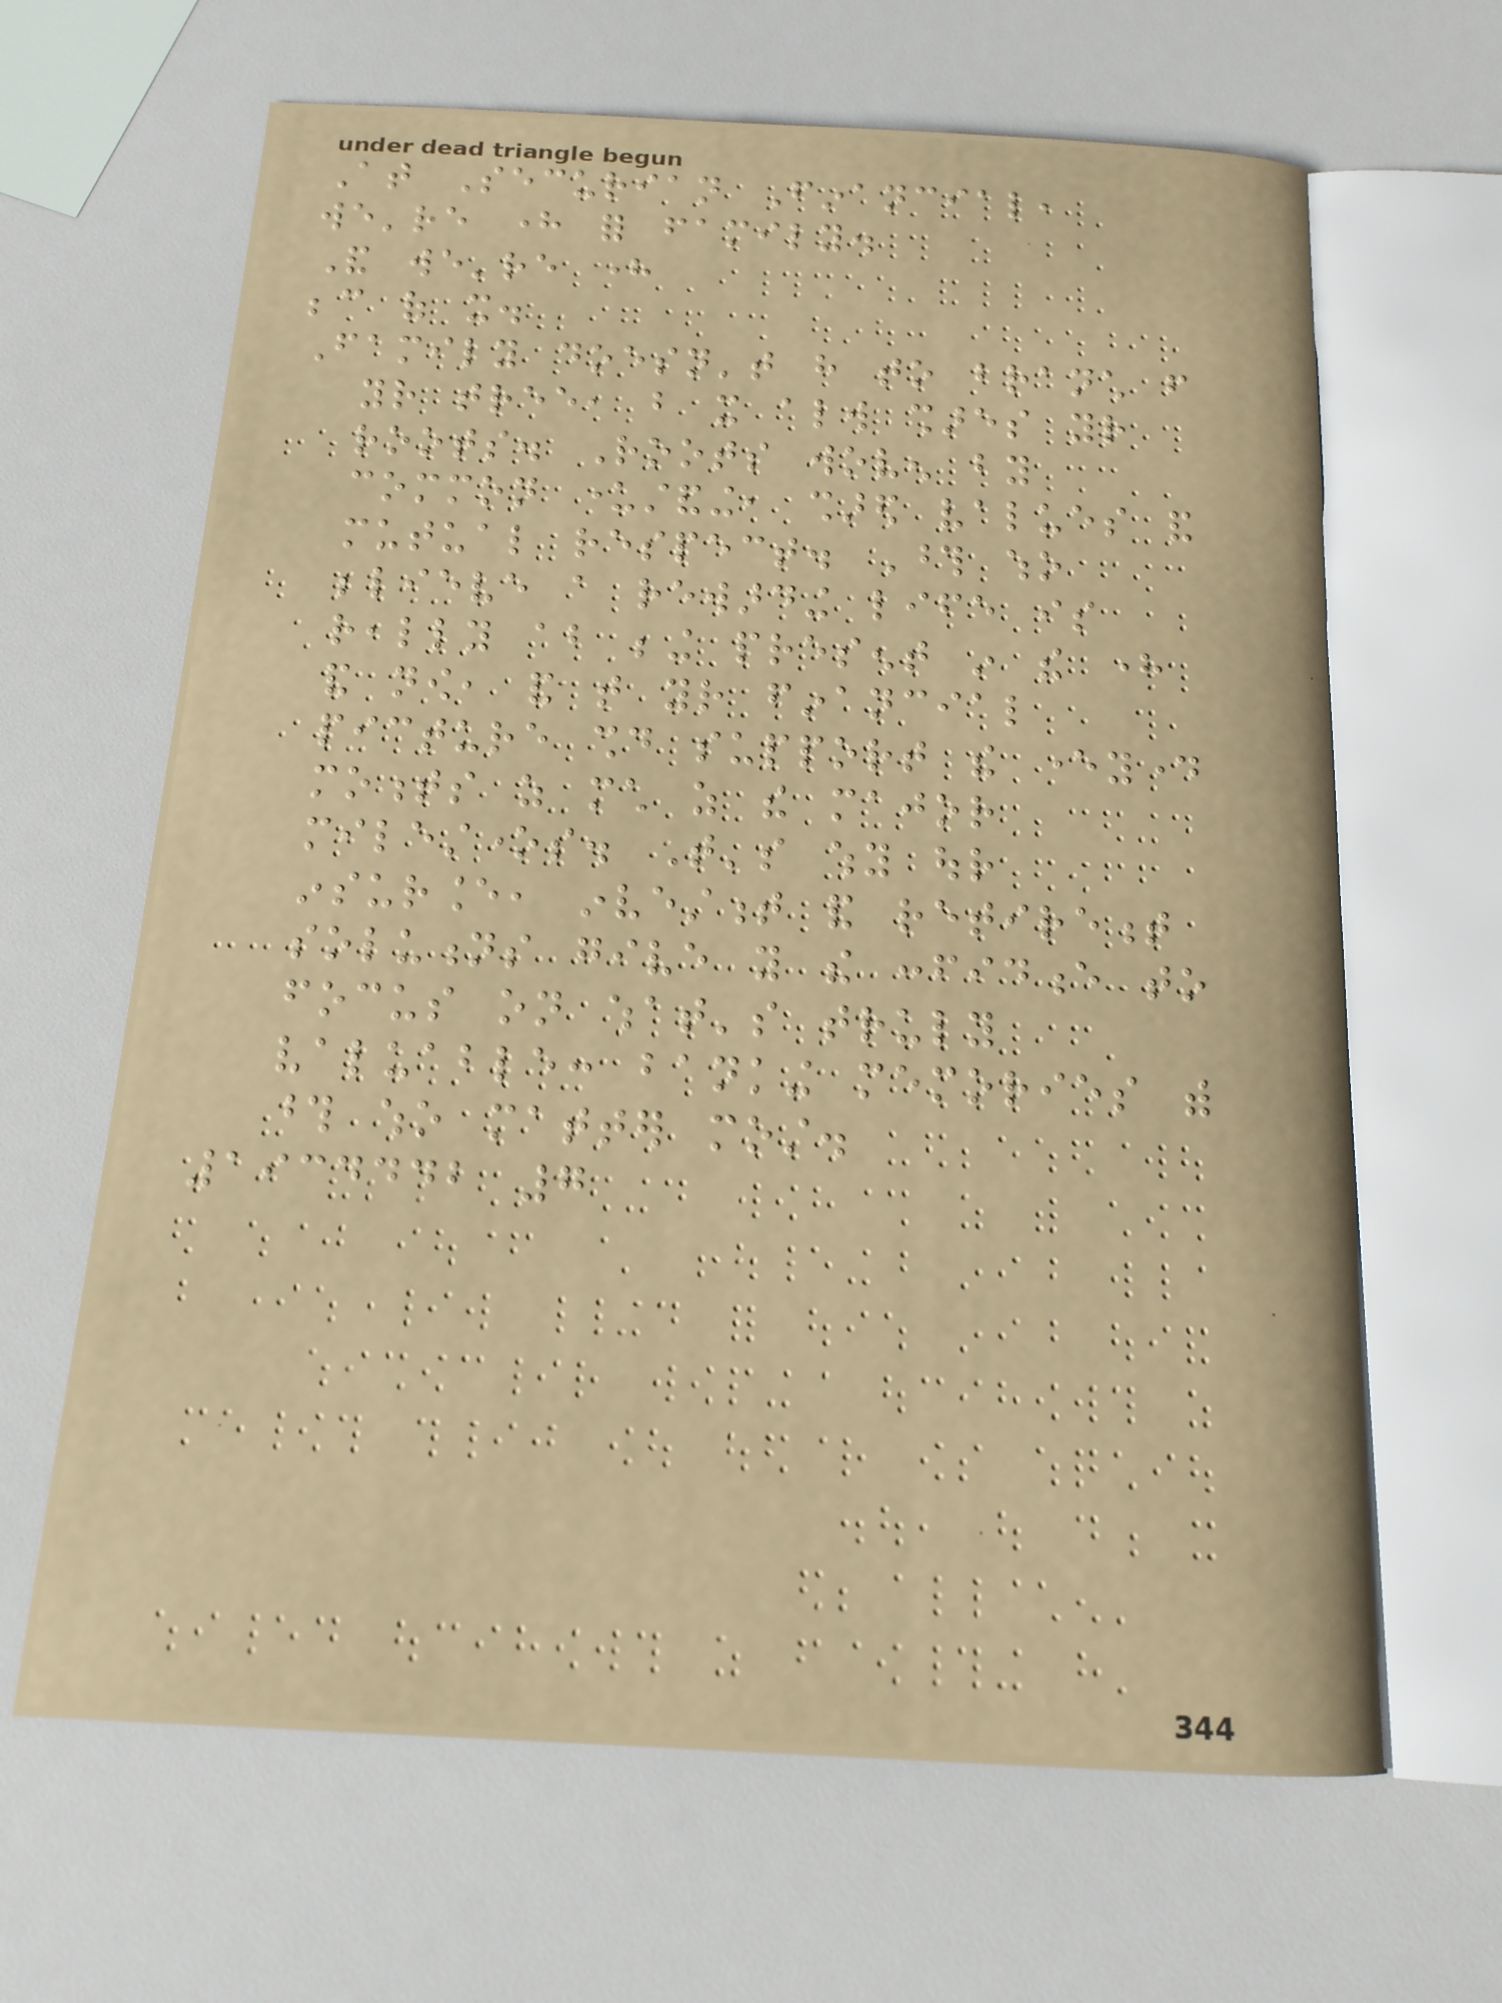At Securian Financial,
we're here for family.
And we're here
because of it.
Family doesn't have to branch from
your tree, but it always shares your
roots. Roots woven by
common understanding, shared values and
mutual respect. Those who
believe a rewarding life is
really about being present in the here
and now, and that your financial
picture should support the everyday
moments as much as the major
milestones. That's why our
insurance, investment and retirement
solutions give you the confidence to
focus on what's truly
valuable: banking memories with
those who matter most.
1934442 7
